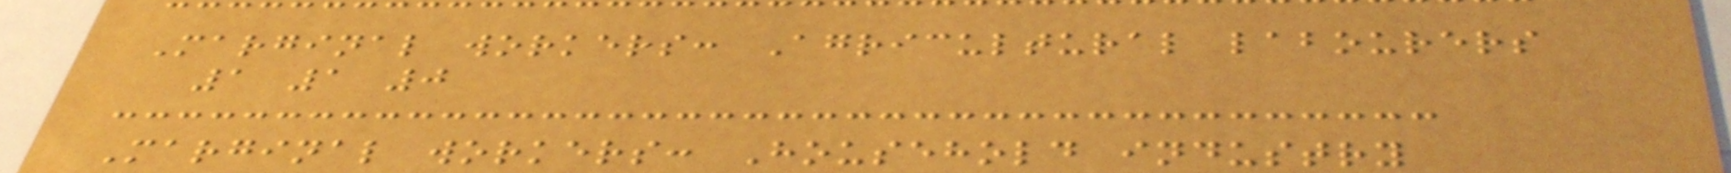Marginal workers: Agricultural labourers
1 1 0
Marginal workers: Household industry
